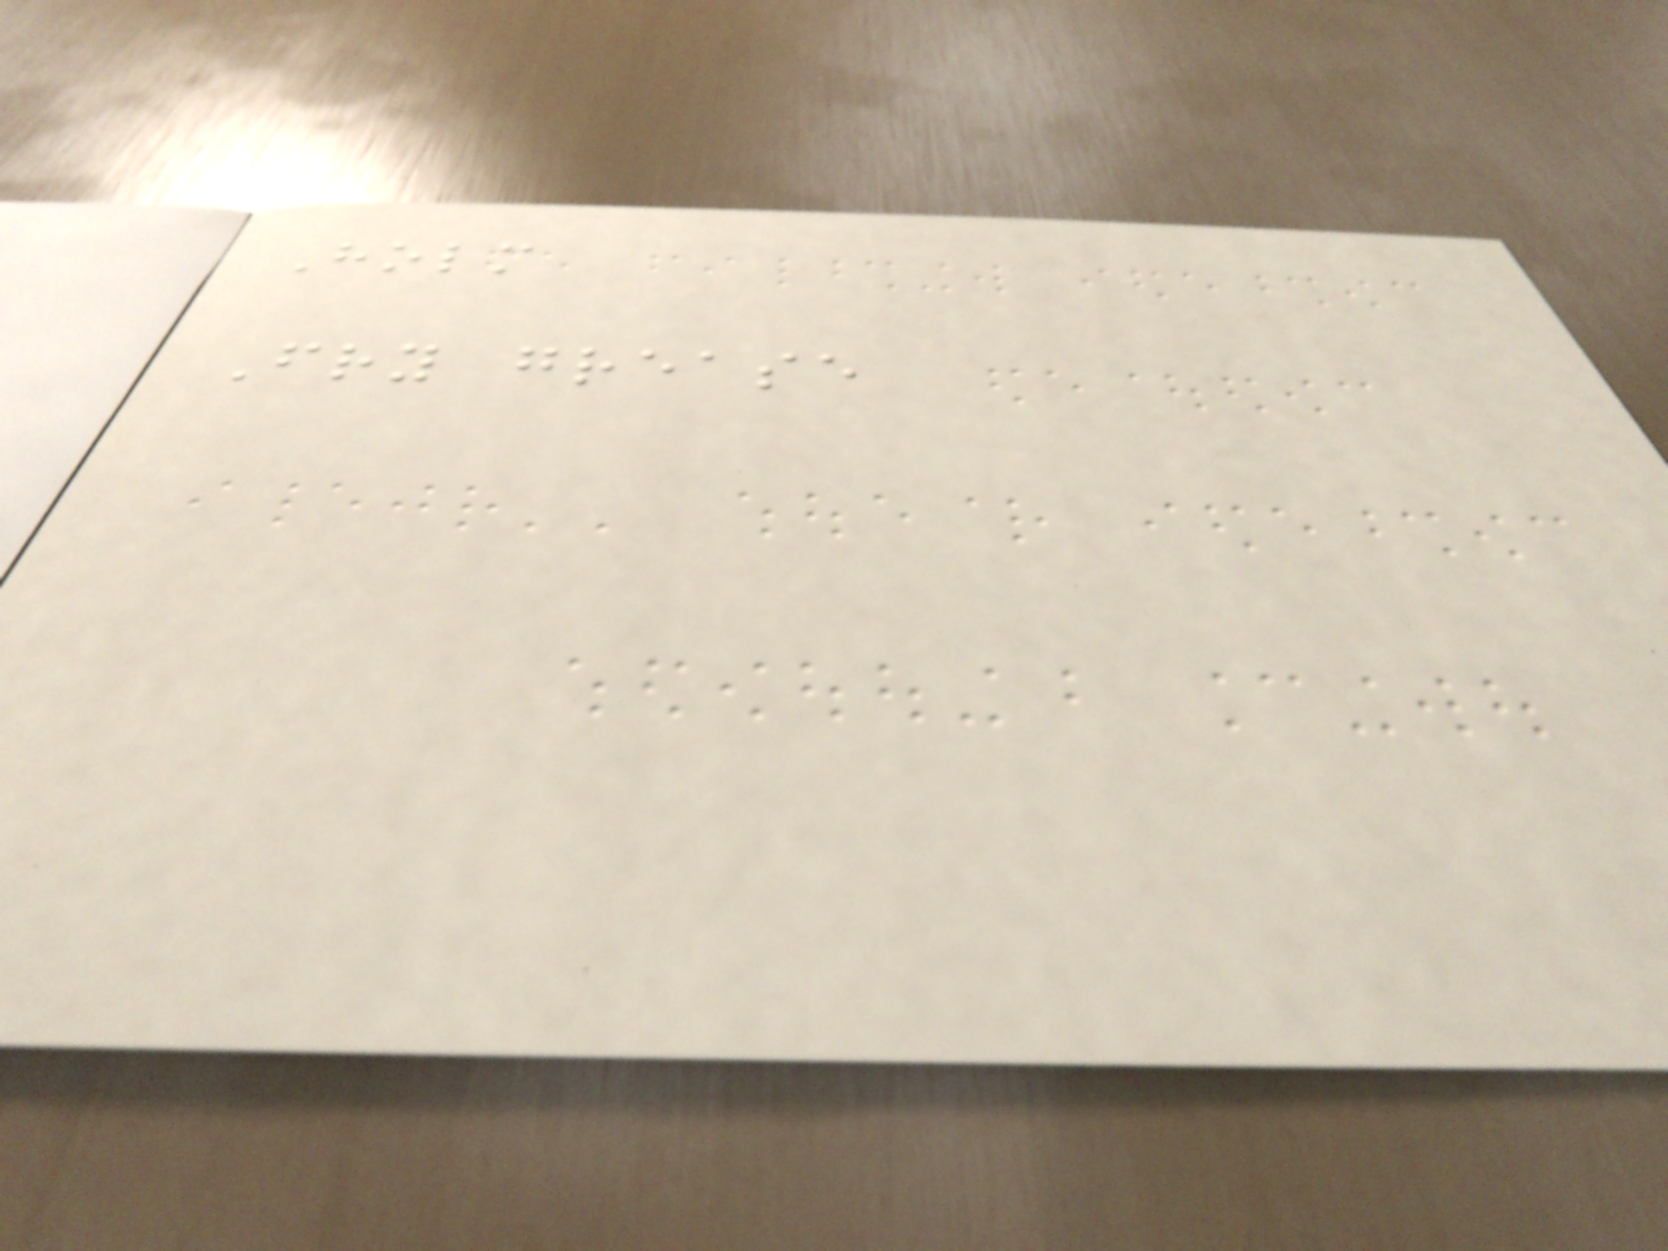Holm
Fry grease
